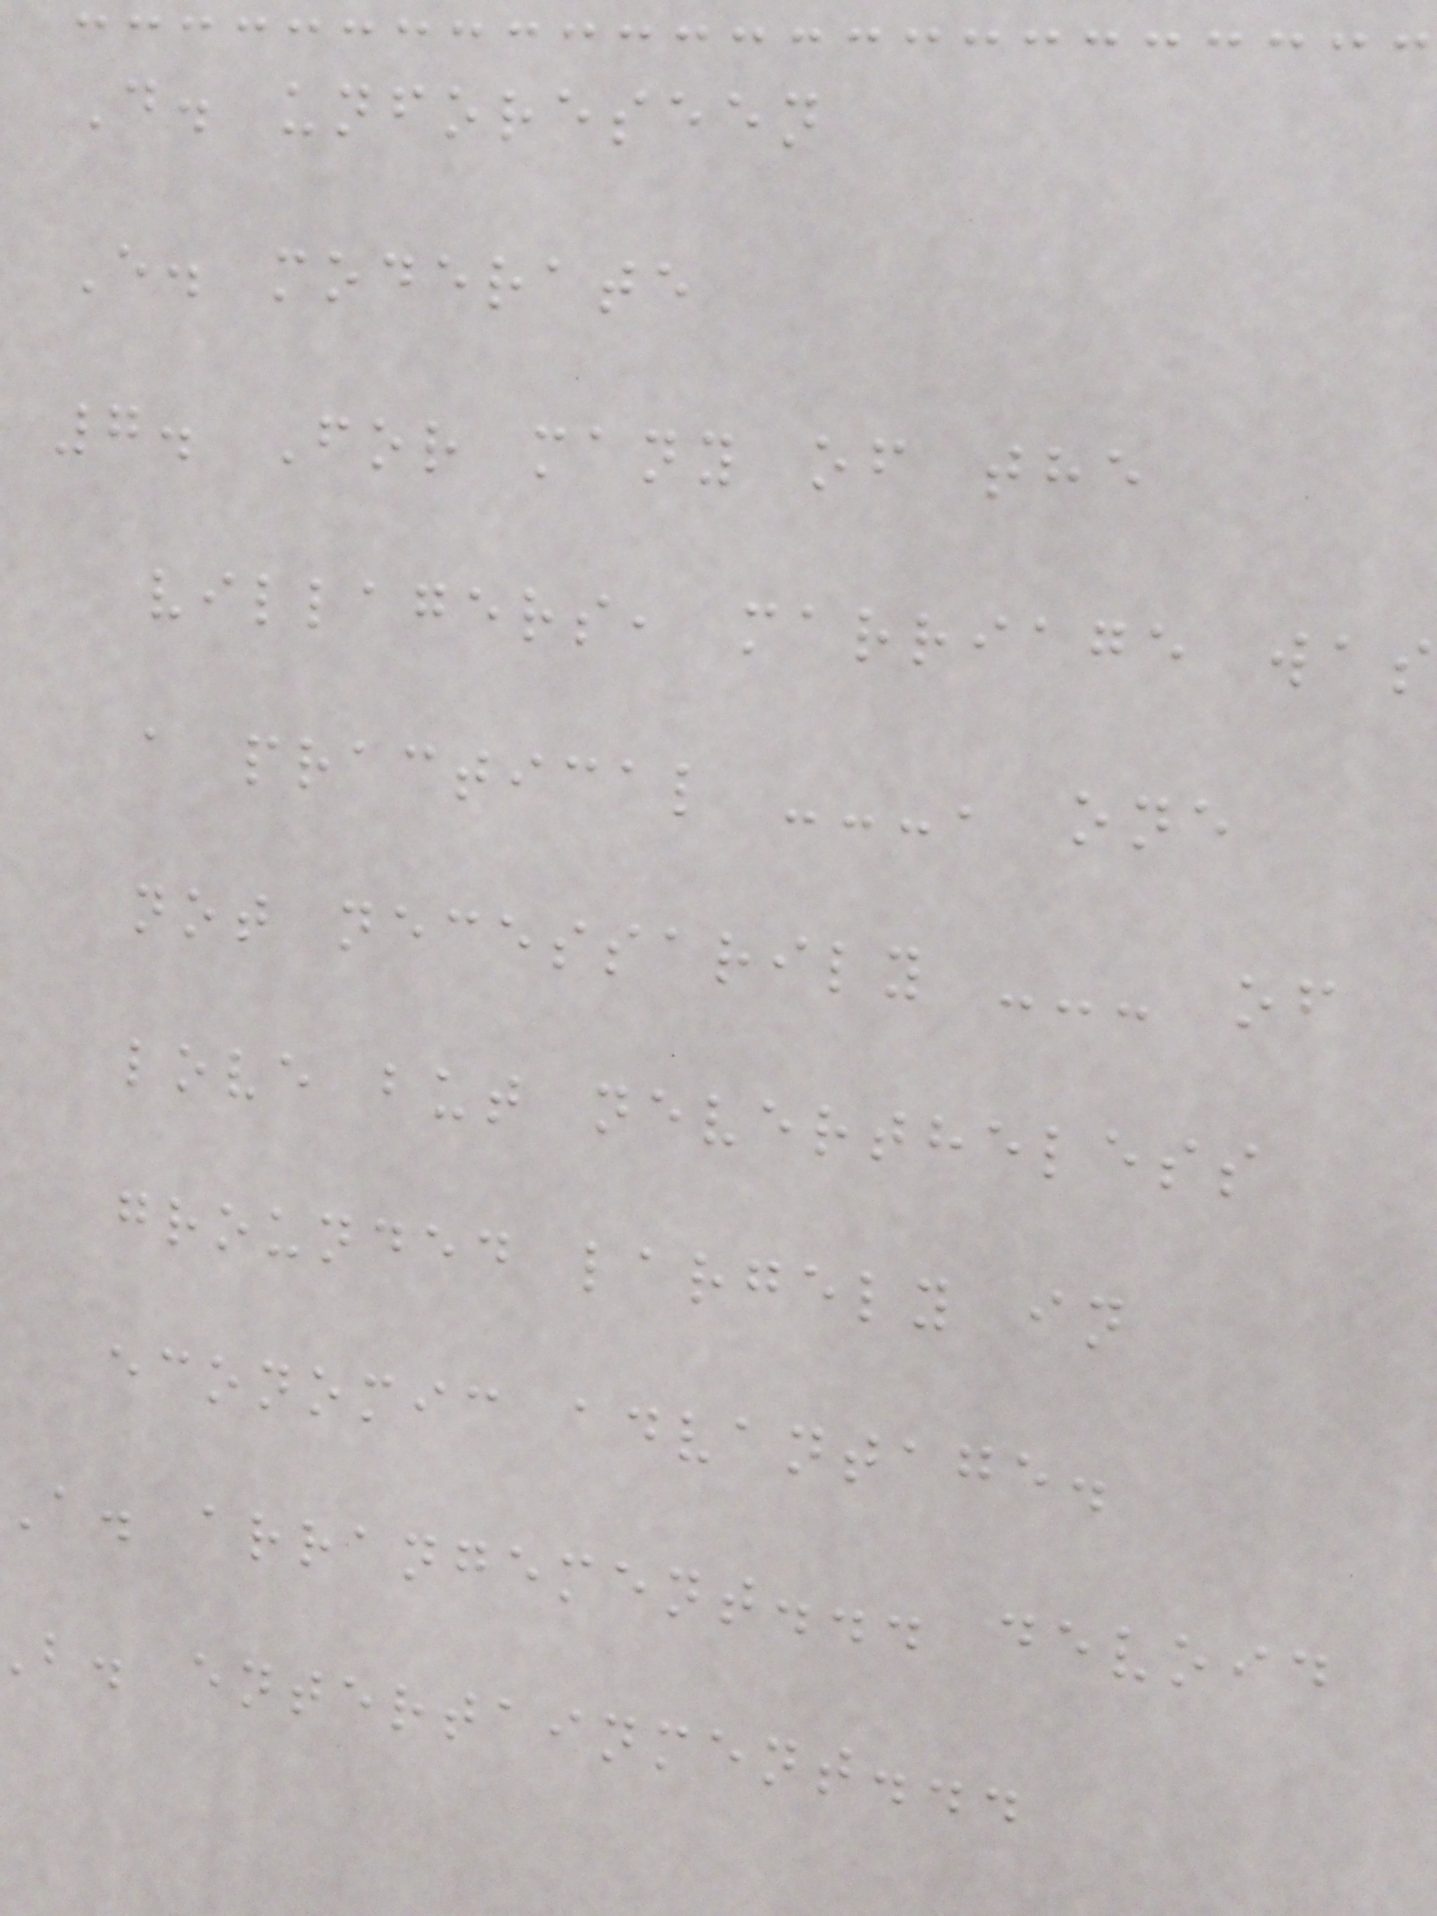D. unforeseen
E. moderate
7. For many of the
villagers, marriage was
a practical ---, one
not necessarily --- of
love but nevertheless
grounded largely in
economic advantage.
A. arrangement... devoid
b. entertainment...
